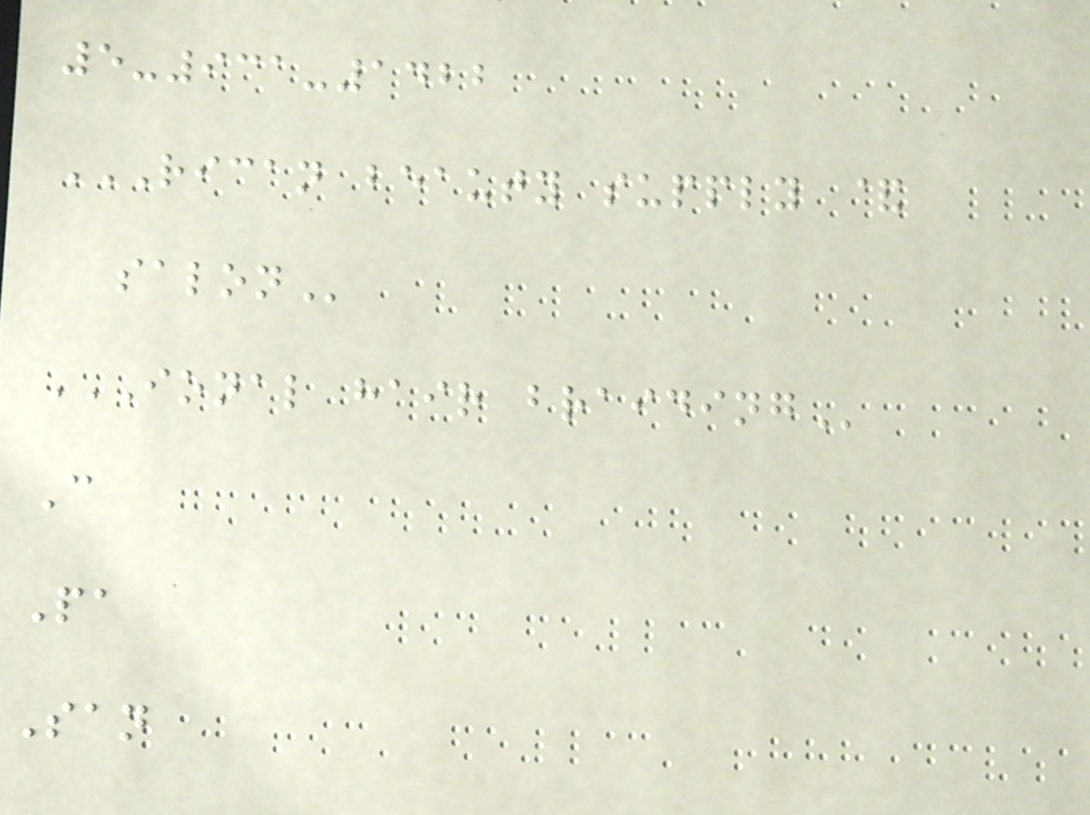5-931-1422
RICAN BEAUTY SUPPLY &
SALON
IONAL HAIR BRAIDING
C
Pa
San
